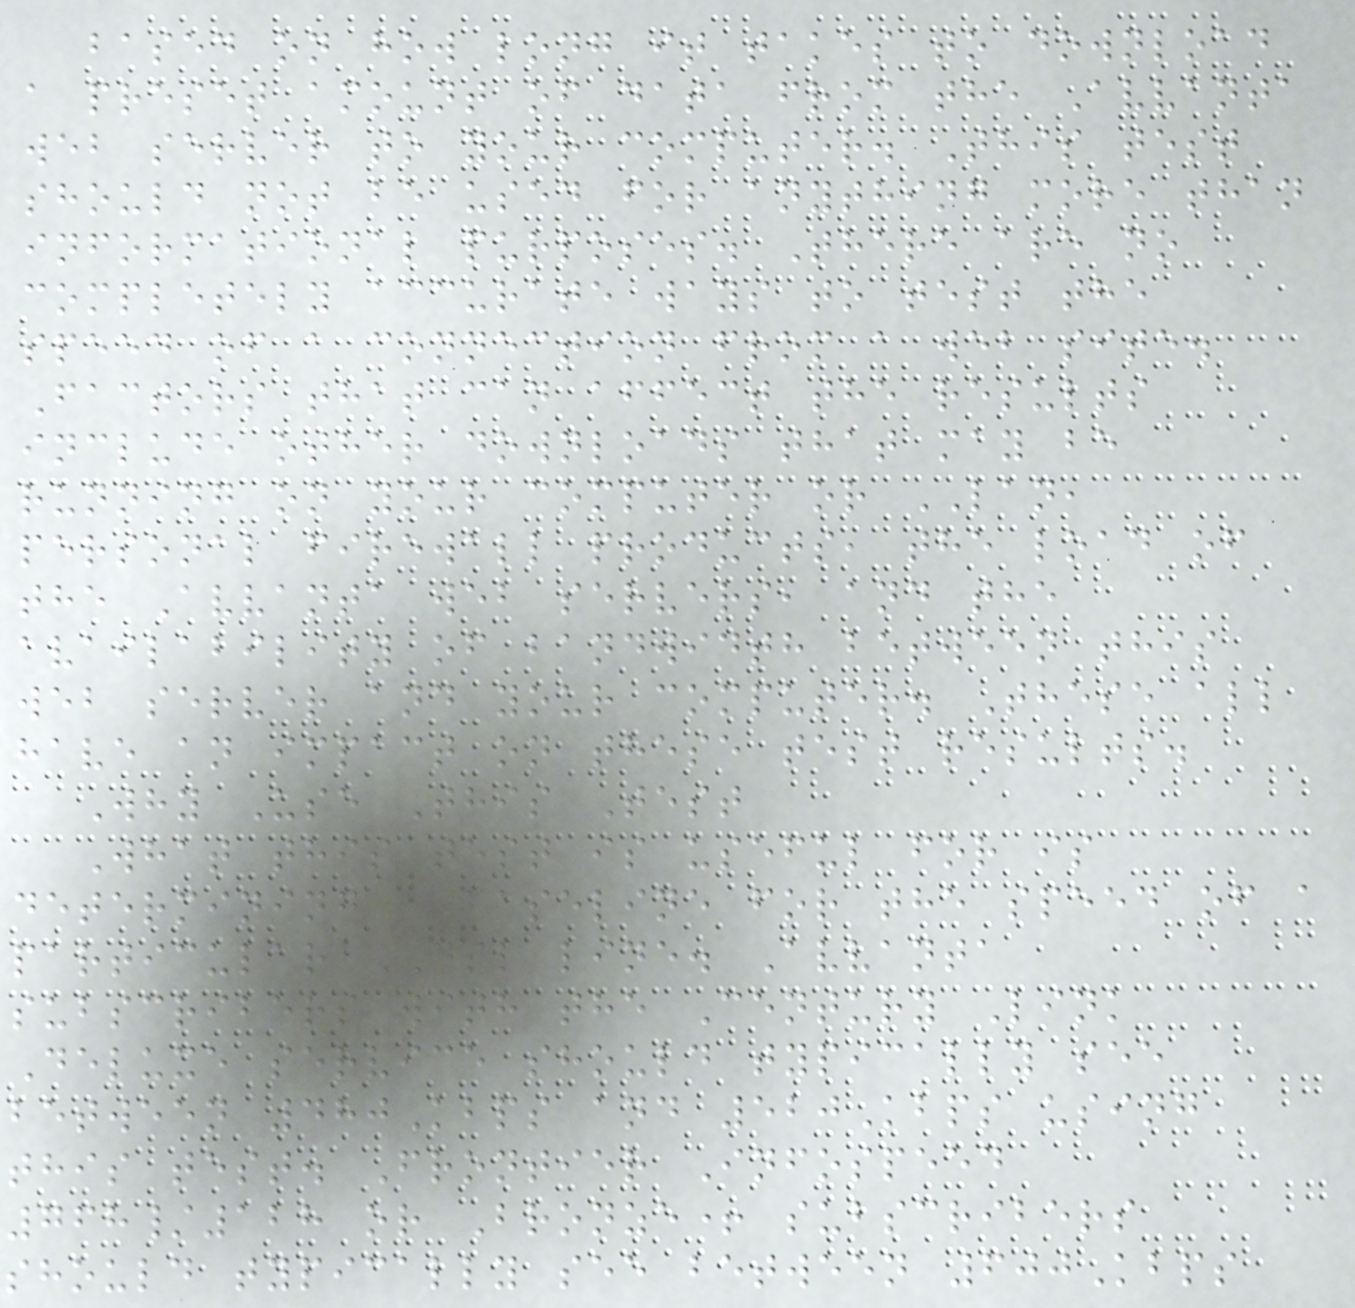based on how long it takes to download
a preset amount of data from the Avvanta
web server to your computer. This test
should not be used for anything more than
informational purposes. There are no
completely accurate ways to test the
speed of a connection from a web site.
Factors that can affect the results
include other downloads that may be
running on your computer or LAN,
personal firewall products, the load of
the Avvanta web servers, and the
availability of bandwidth between this
web server and your computer. These all
have an impact on these test results.
Why Use This Test
What this test is useful for is
determining a baseline for the speed of a
particular DSL line. Avvanta
subscribers with the Century Link
Deluxe service should typically see
between 480Kbps and 520Kbps using
this test. Frontier Infospeed
768/128 or Bronze+ subscribers
should typically see between 600Kbps
